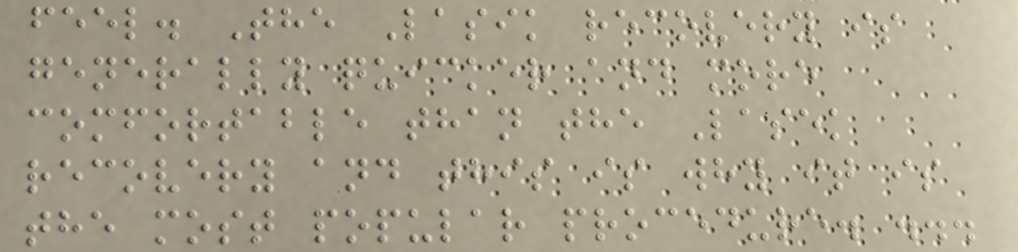feel. The Lasik recovery is
generally quicker and more
comfortable than the Lasek
recovery and this is why it is
the most popular procedure. ...
